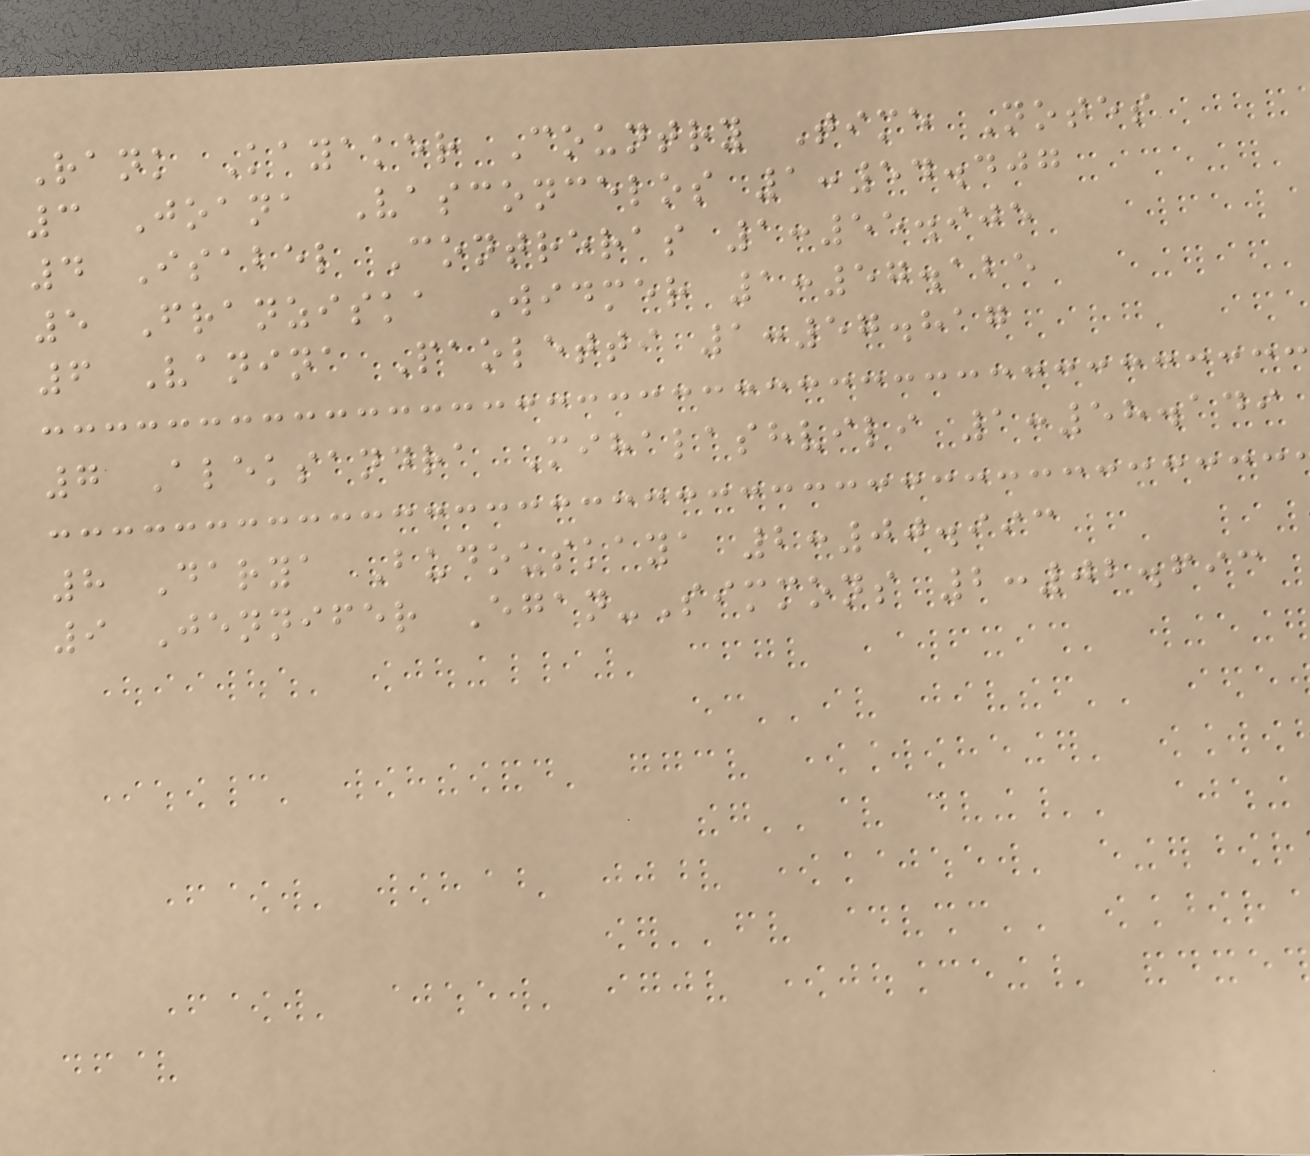Rank Kayaker Country Time Notes
3 Joana Vasconcelos 1:54.407
4 Isabel Contreras 1:55.905
5 Franziska Widmer 1:57.125
6 Vanina Paoletti 1:57.817
7 Aleksandra Mihalashvili 1:58.149
8 Darya Budouskaya 2:00.993
9 Jennifer Egan-Simmons 2:02.693
